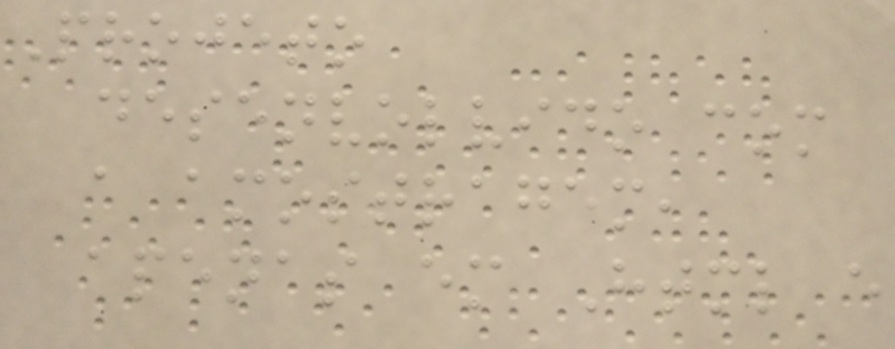Projeto
desenvolvido com
a amostragem,
apenas em Html e
